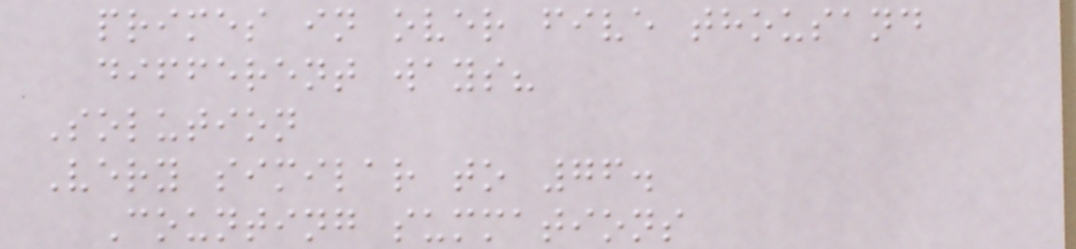primes in over five thousand
different ways?
Solution
Very similar to 76.
Counting summations
